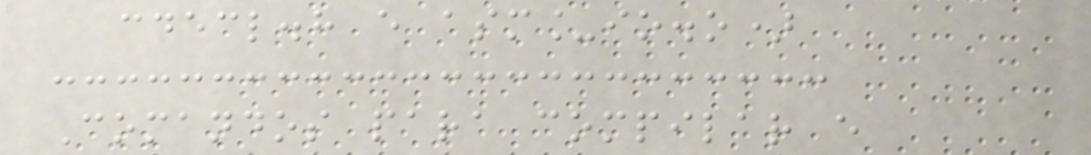cdecl.h e asm_io.o)
Comandos para compilar e
